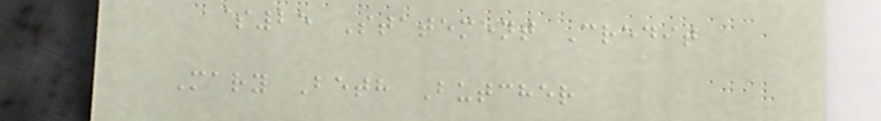$25 Statement Credit
Mary Beth Butcher
